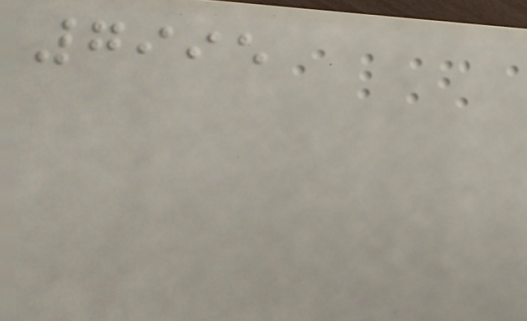7995
